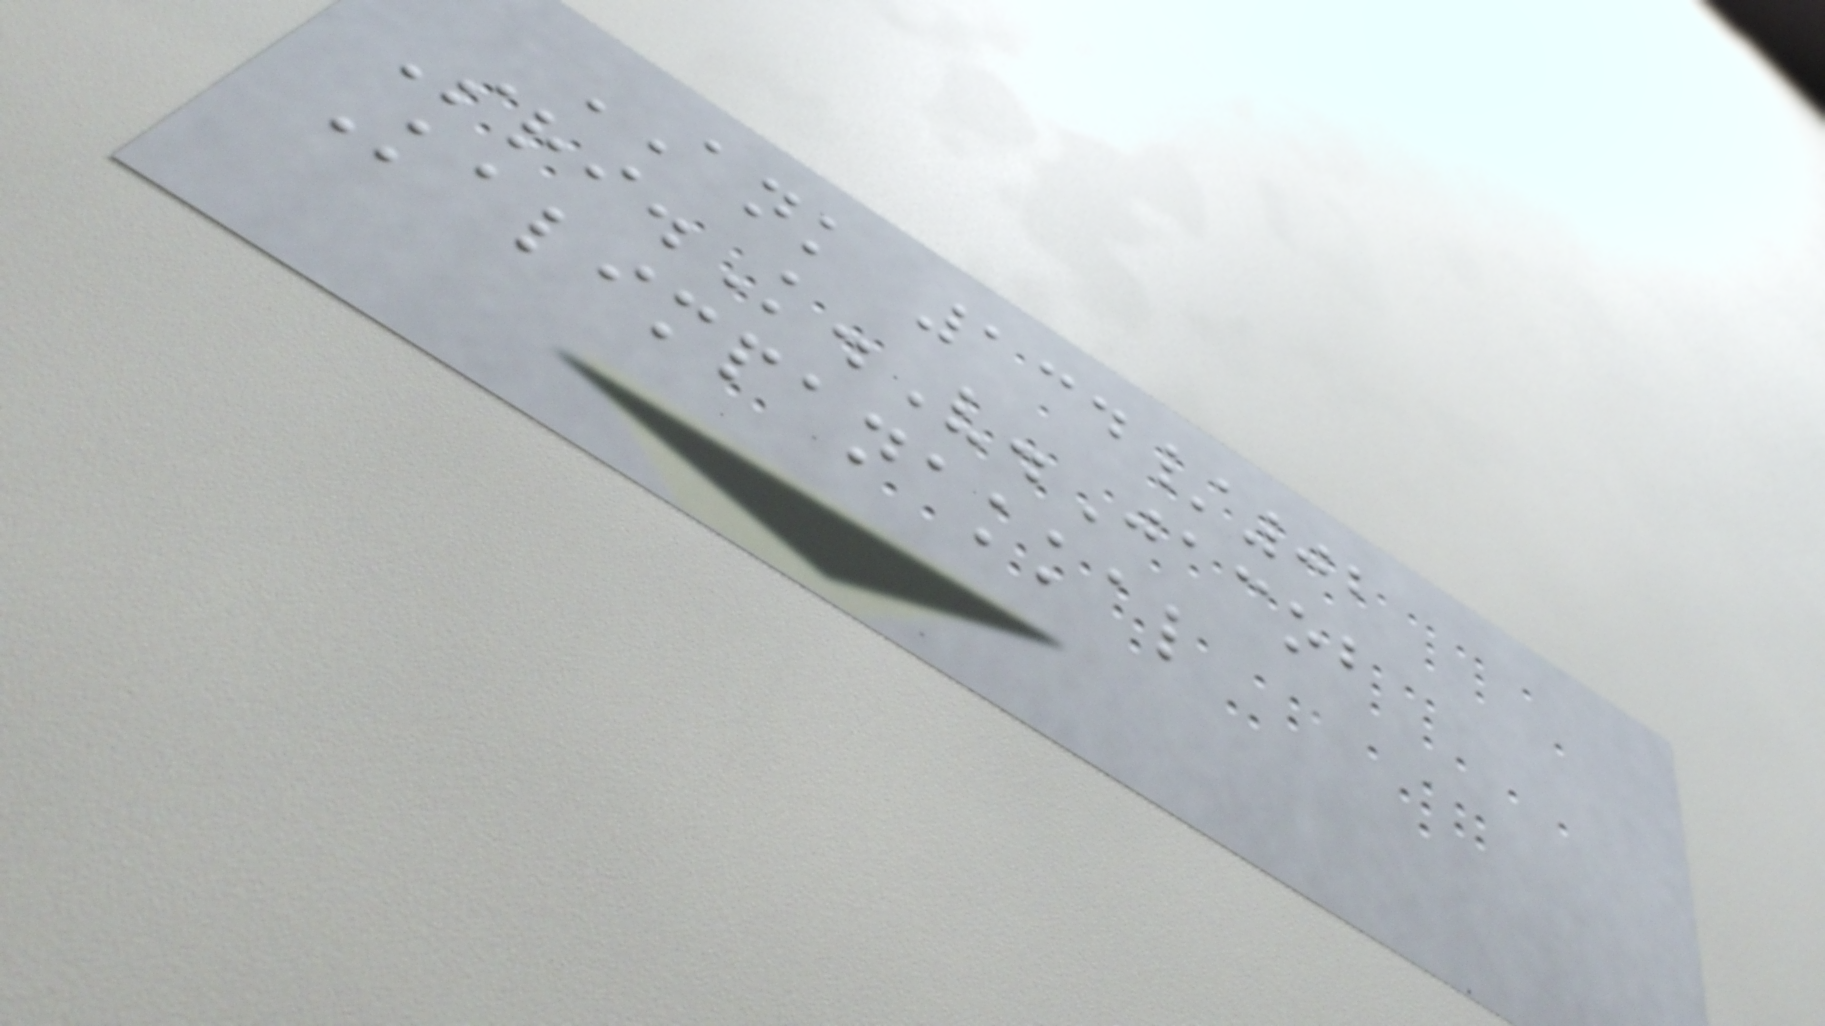ANK 134/02
Sri.K.V.Jacob
Kalimpanakkal
